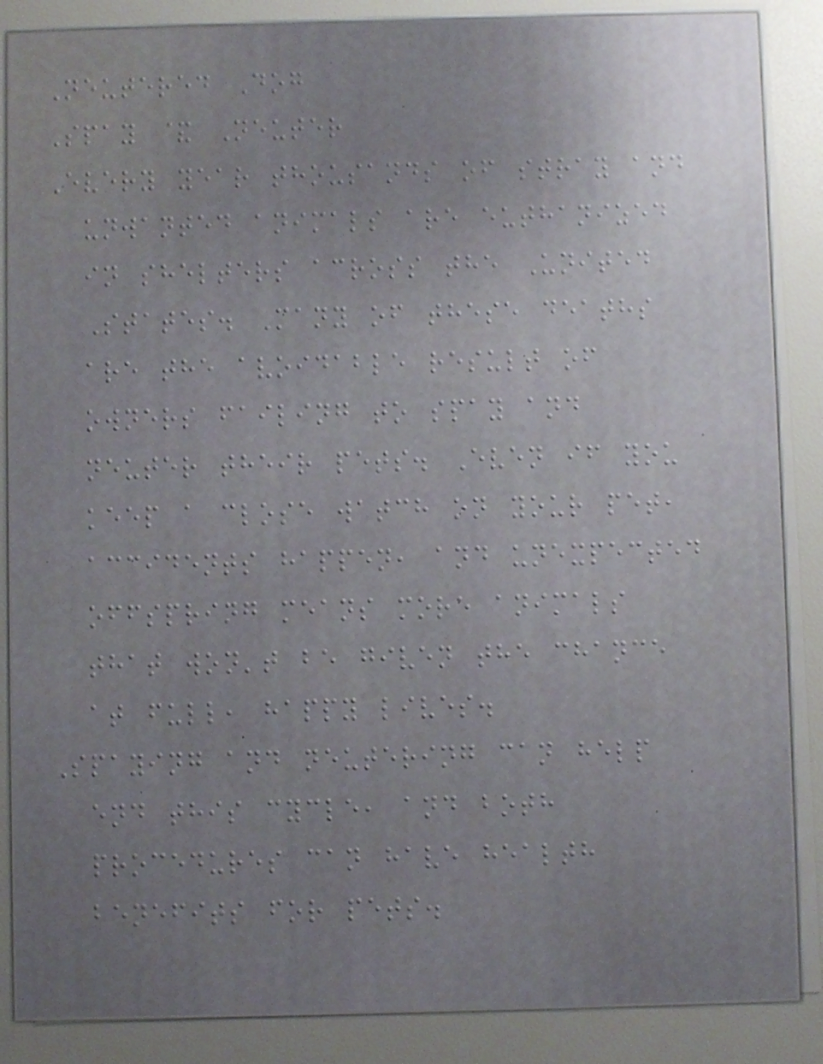Neutered Dog
Spay & Neuter
Every year thousands of stray and
unwanted animals are euthanized
in shelters across the United
States. Many of these deaths
are the avoidable result of
owners failing to spay and
neuter their pets. Even if you
keep a close watch on your pet,
accidents happen, and unexpected
offspring means more animals
that won't be given the chance
at full, happy lives.
Spaying and neutering can help
end this cycle, and both
procedures can have health
benefits for pets.
